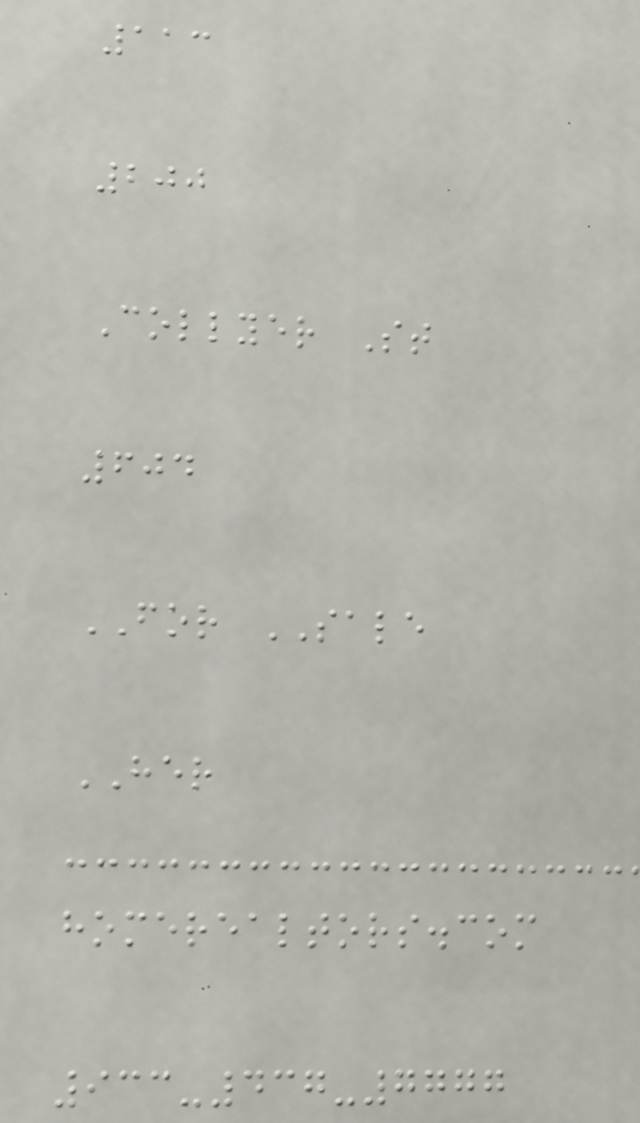113
200
Collyer St
604
FOR SALE
HER
homerealtors.com
933-437-7777
